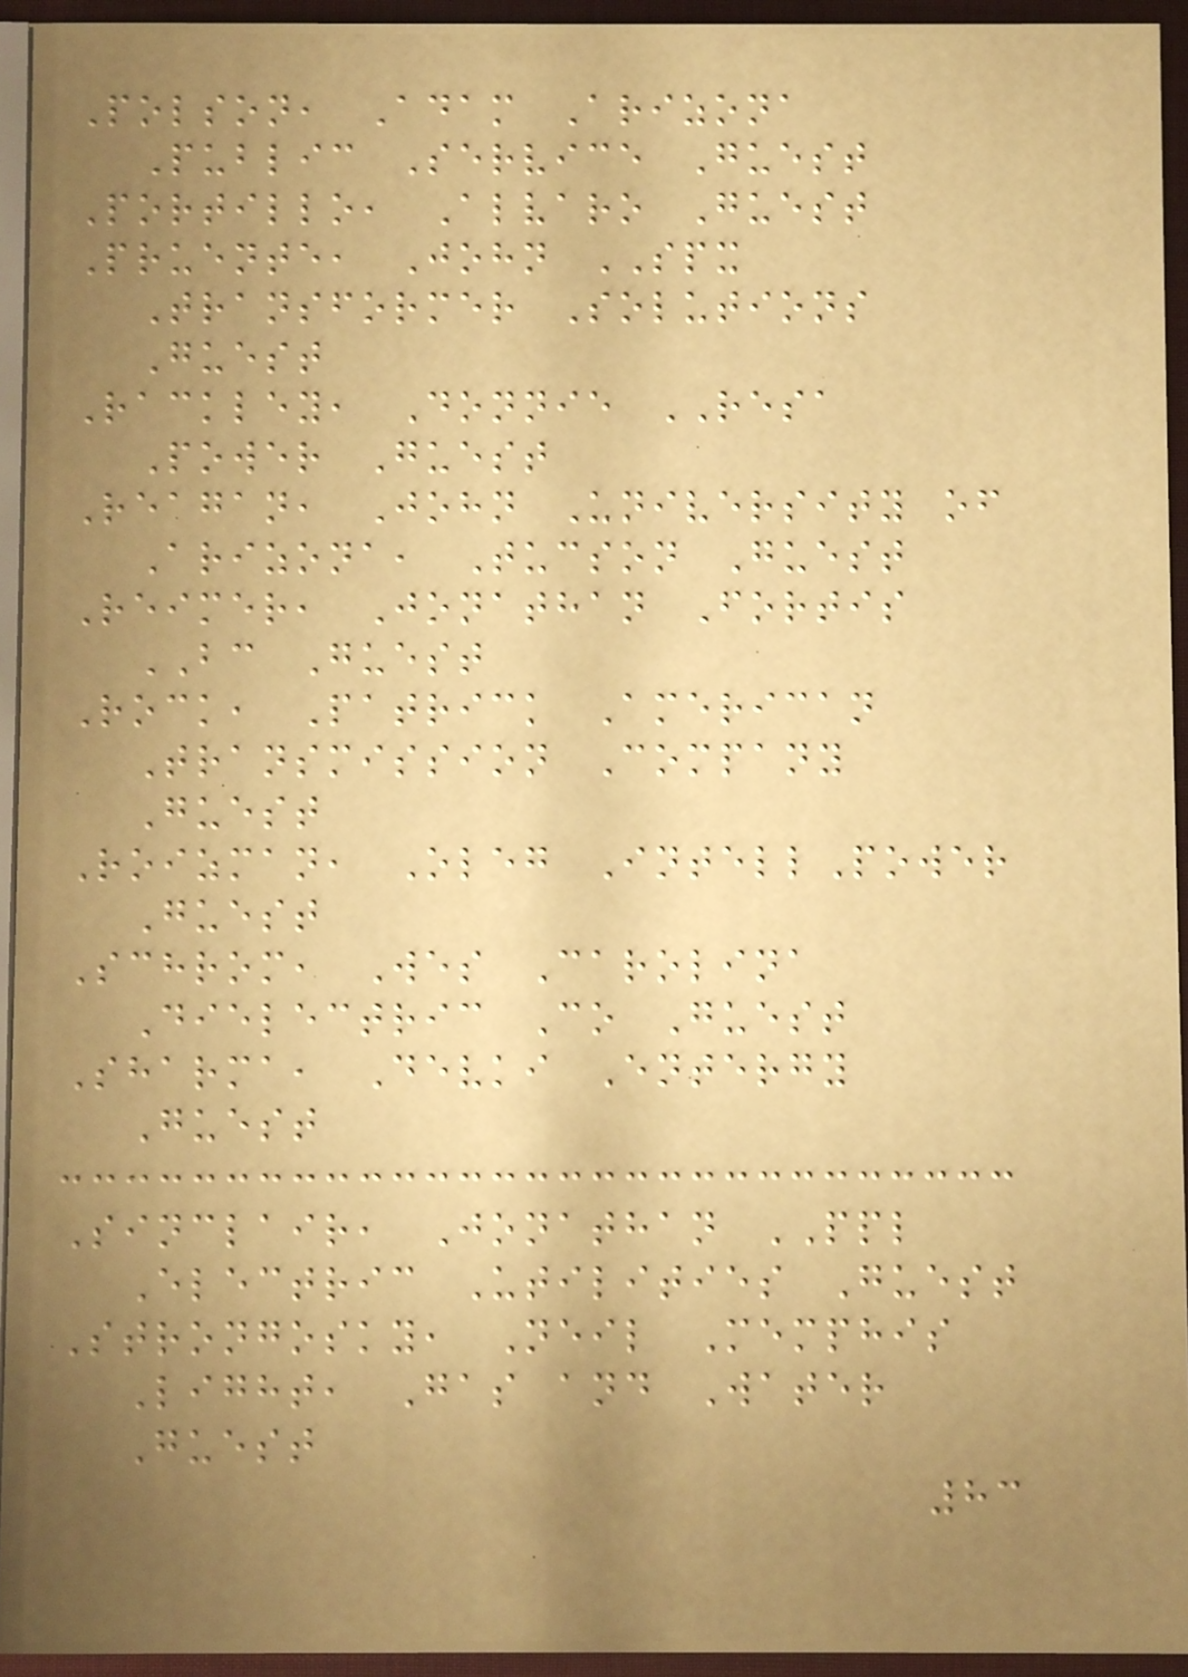Polson, Adam Arizona
Public Service Guest
Portillo, Alvaro Guest
Pruente, John SPX
Transformer Solutions
Guest
Rackley, Donnie RESA
Power Guest
Reagan, John University of
Arizona, Tucson Guest
Reimer, Jonathan Fortis
BC Guest
Rock, Patrick American
Transmission Company
Guest
Roizman, Oleg IntellPower
Guest
Schrom, Wes Carolina
Dielectric Co Guest
Sharma, Devki Entergy
Guest
Sinclair, Jonathan PPL
Electric Utilities Guest
Strongosky, Neil Memphis
Light, Gas and Water
Guest
83
